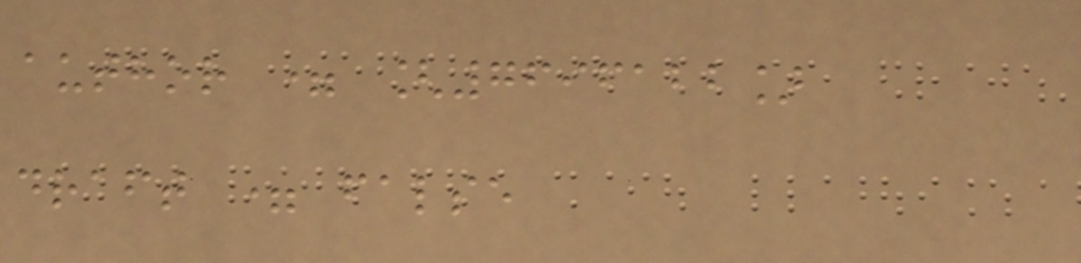author = [7696122]
draft = false
